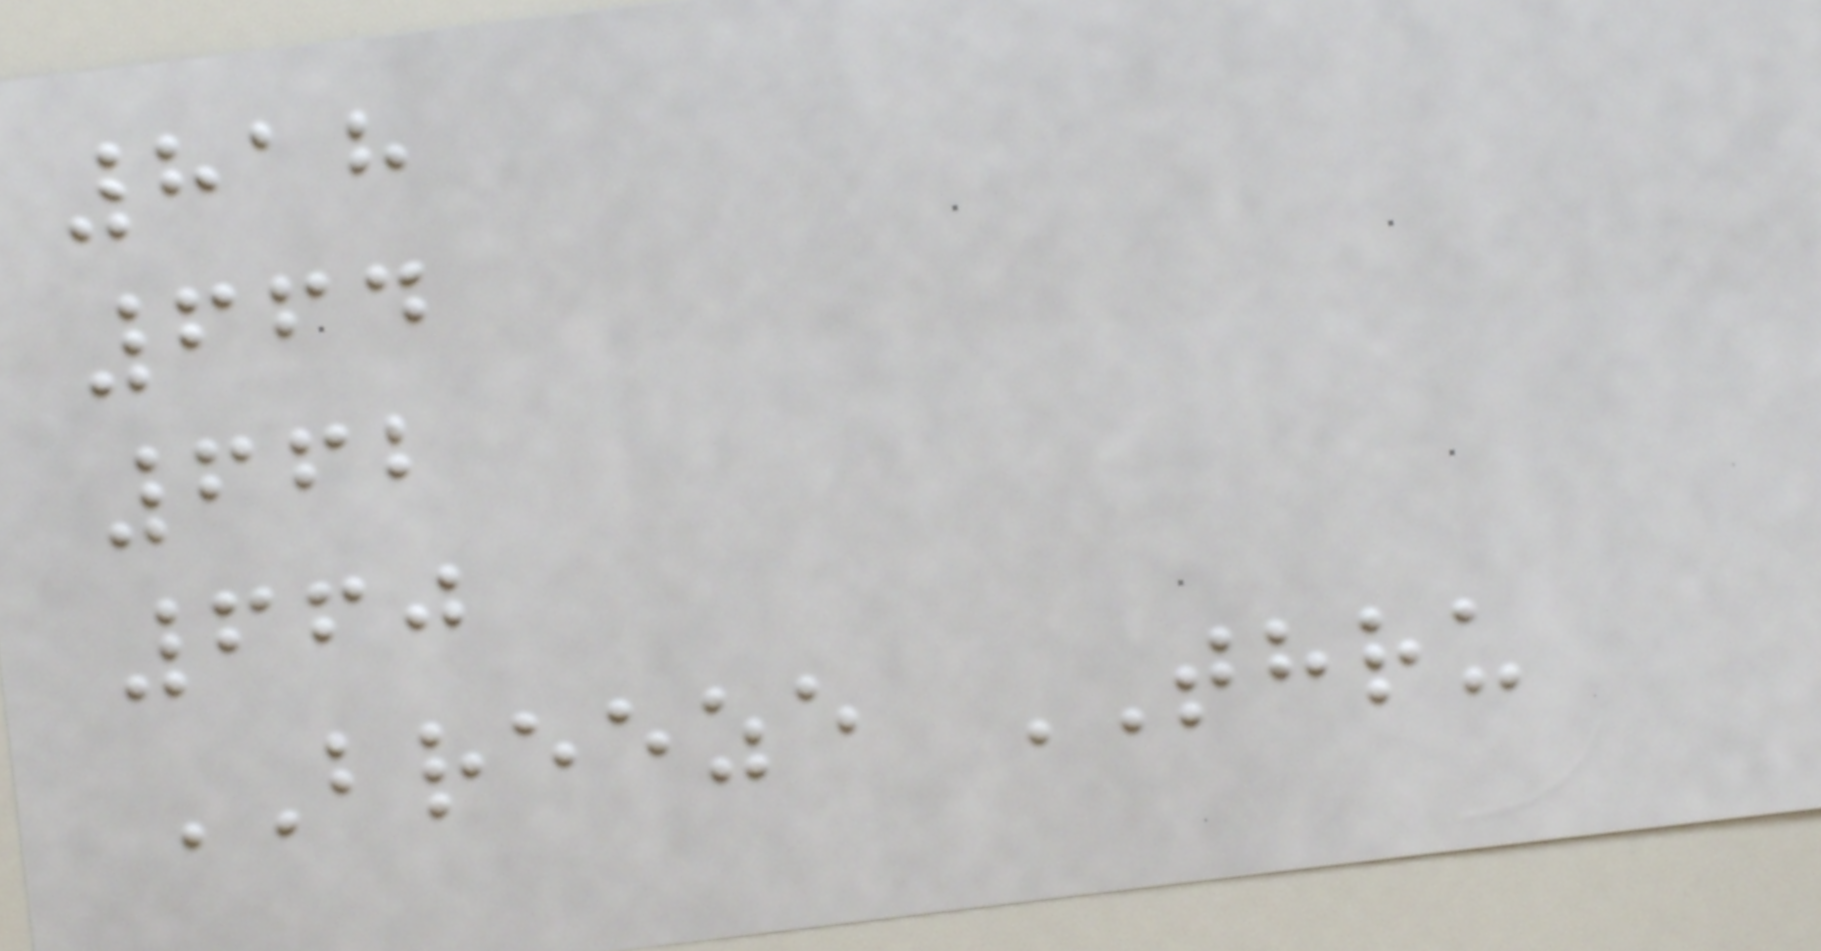818
664
662
660
BREEZE THRU
